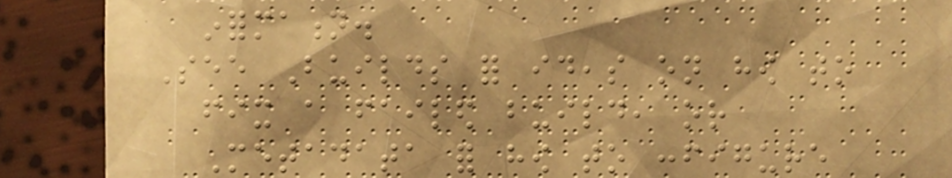information.
See Builds for ideas on how to
fix a failed build, or
Metadata for how to configure
